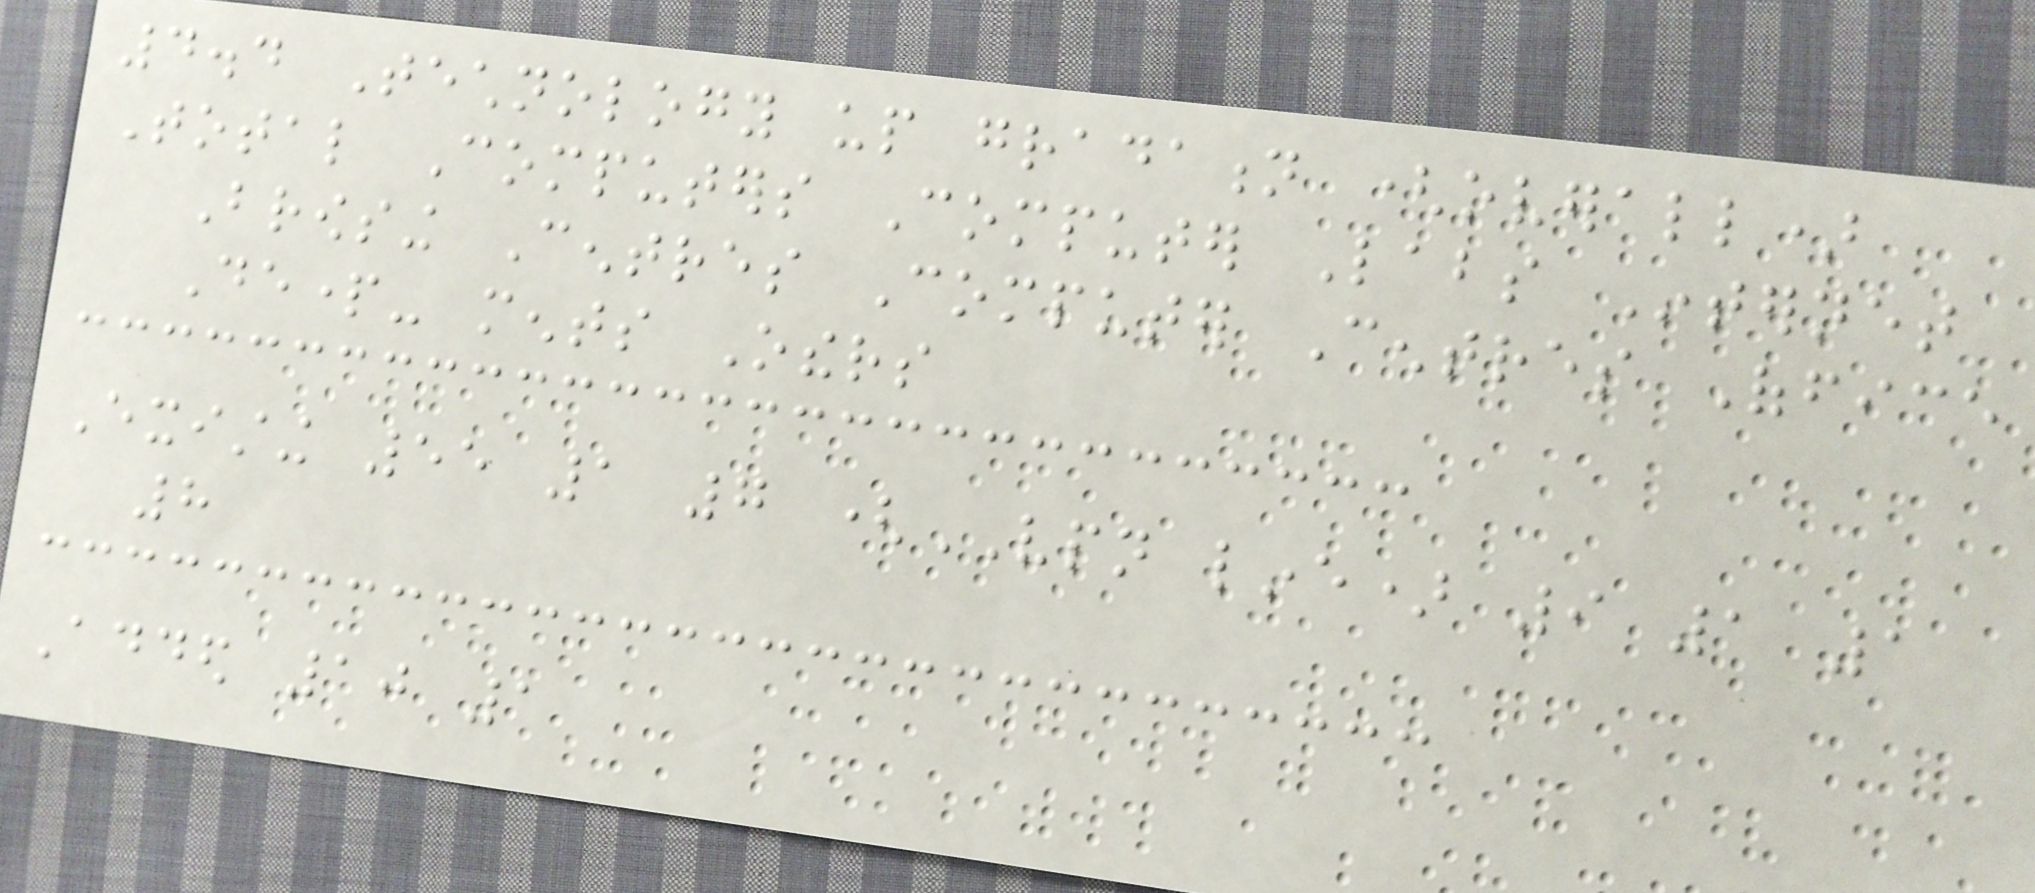4.4 Technology up gradation (overall)
Total Computers Computer Labs Internet
Browsing Centres Computer Centres Office
Depart- ments Others
Existing 55 1 7 (VPN line) 9 1 1
8
Added 10 1
